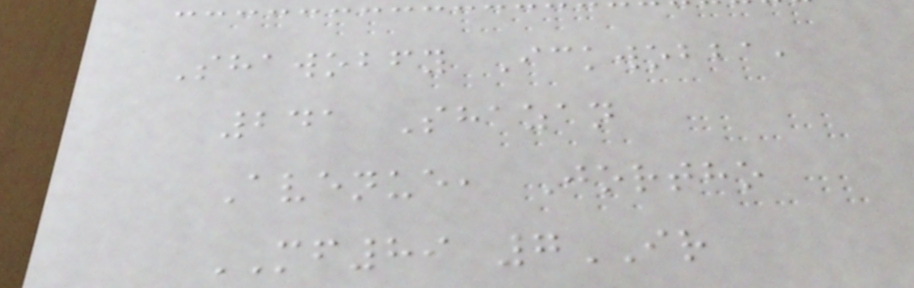Shawobfy Ickwobba,
241 Shazan
Avenue, Jortho
MF89 7IR
